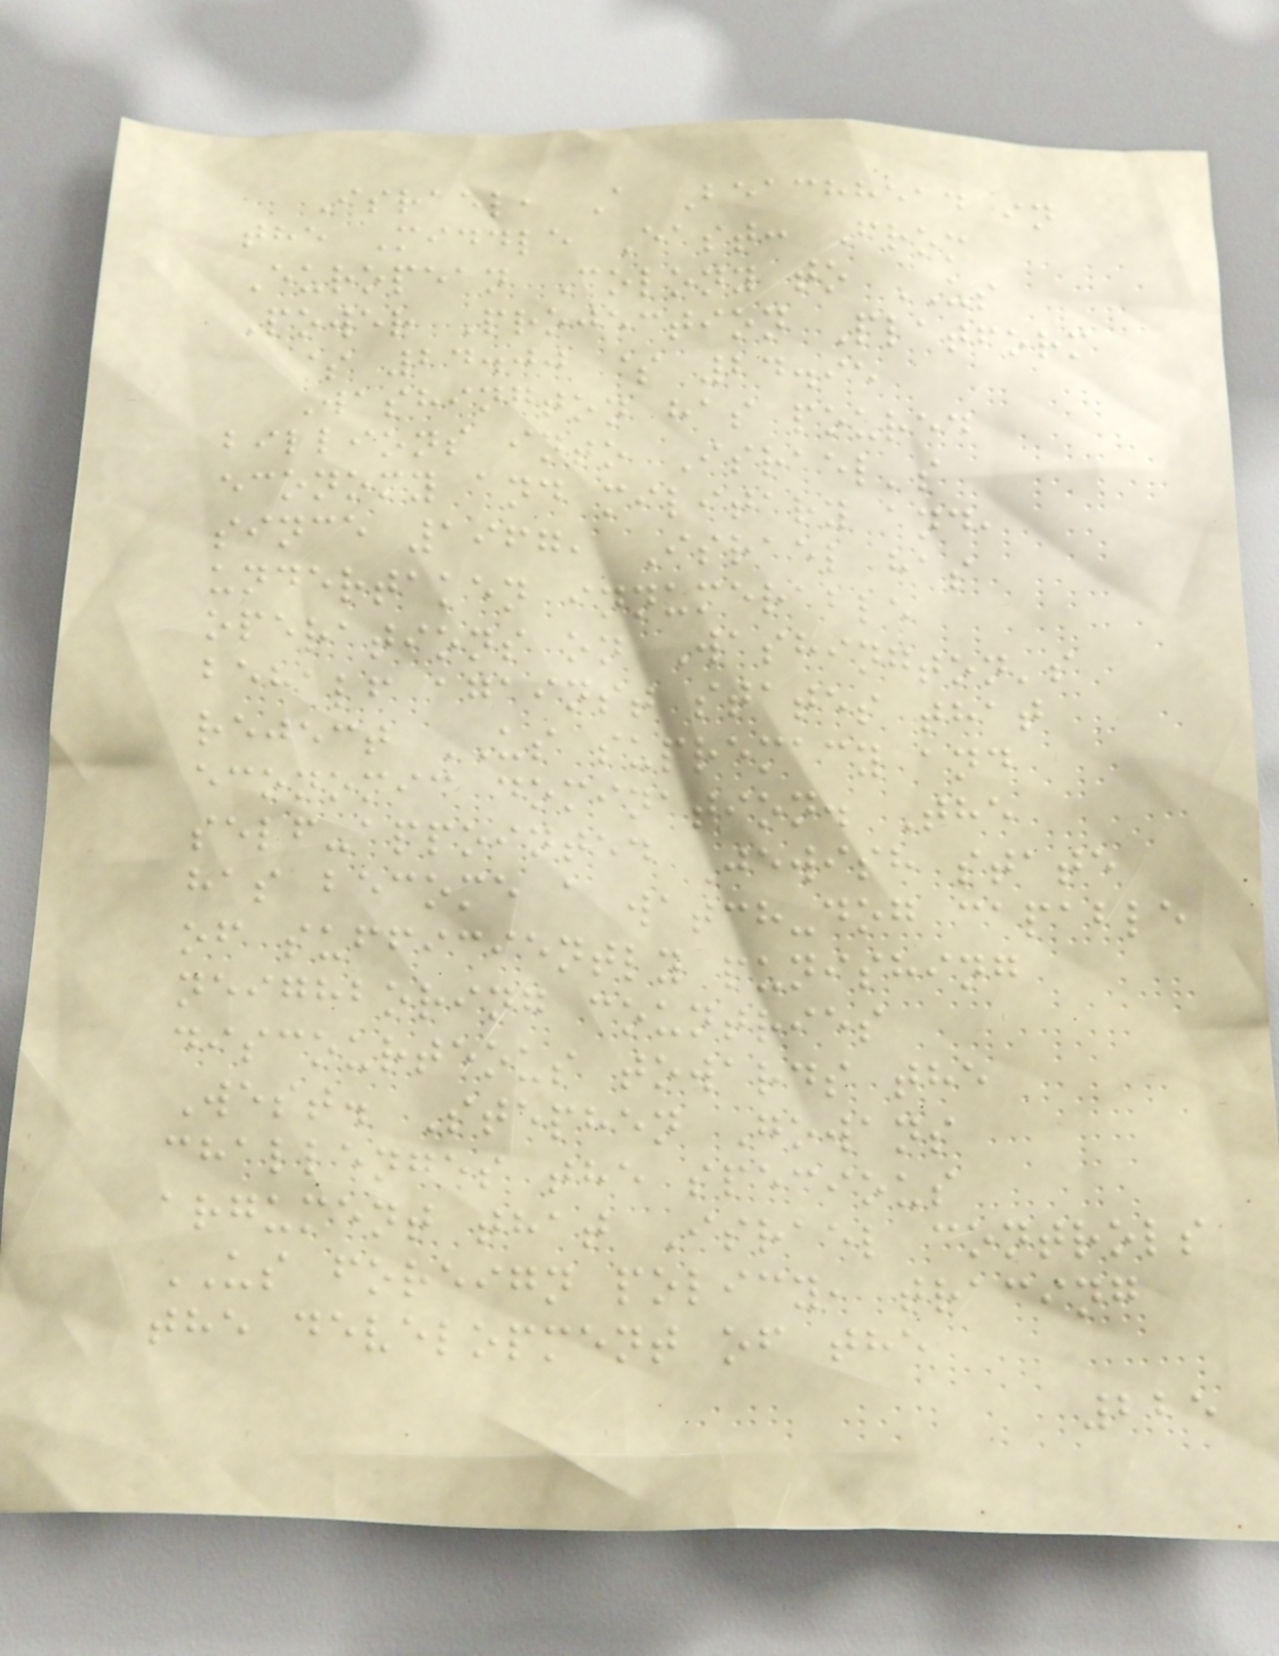Israel, A Beachhead in
the Middle East: From
European Colony to US
Power Projection Platform
$ 24.00 $ 24.95
Washington has poured
billions into Israel's
economy and military and,
since 1967, Israel has
undertaken innumerable
operations on Washington's
behalf against states that
reject US supremacy and
economic domination. The
self-appointed Jewish state
has become a watch-dog capable
of sufficiently punishing
neighboring countries
discourteous towards the
West. Stephen Gowans
challenges the specious
argument that Israel controls
US foreign policy, tracing
the development of the
225
